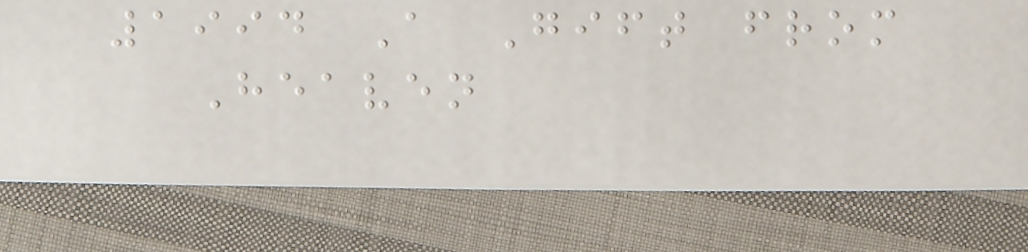1994 A Gift from
Heaven
